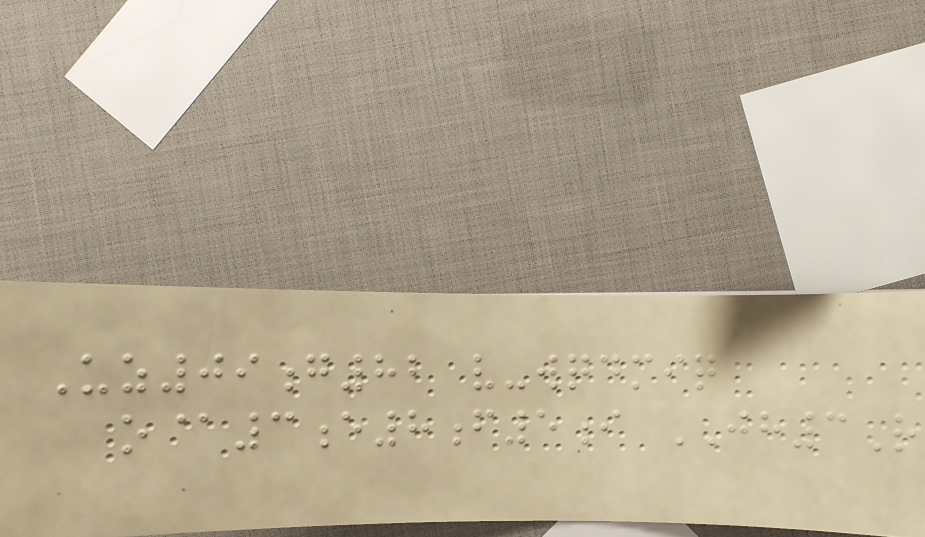Uz09g82 v-wqdmiq
o@3e8f5i JH3R
